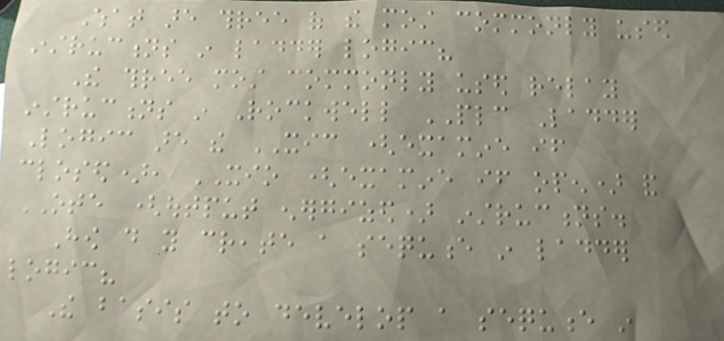What are three of the most commonly used
instructions in ladder logic?
The three most commonly used relay
instructions in Rockwell PLC Ladder
Logic are the XIC (examine if
closed), XIO (examine if open) and
OTE (output energized) instructions.
How do you create a sequence in ladder
logic?
The basis to develop a sequence in
